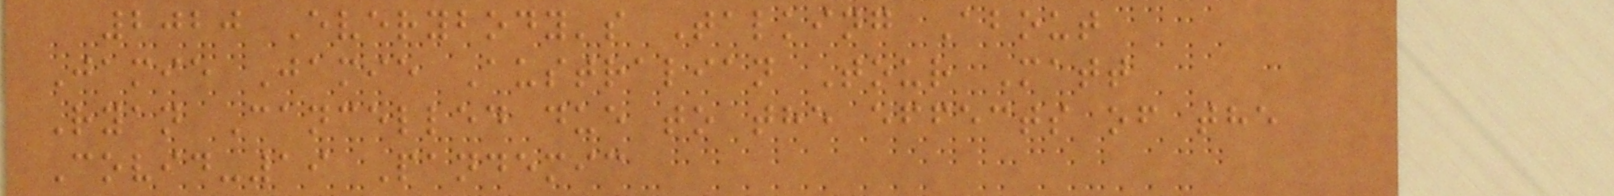2020 Everybody's Talking About
Jamie Jamie Australian Tour Matt
Ryan Cancelled due to the effects of the
Covid-19 Pandemic
